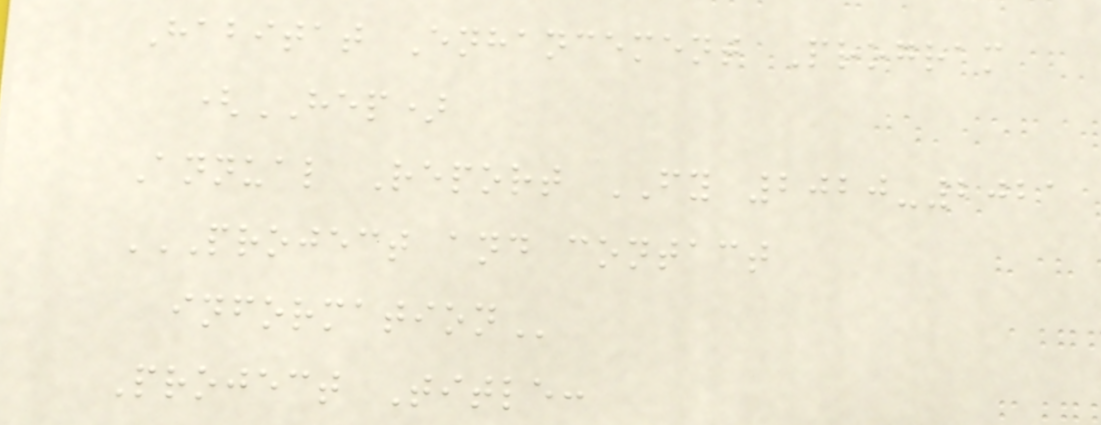Habitat Enhancement Program
(HEP)
Annual Report FY 2020-2021
PROJECT AND CONTACT
INFORMATION
Project Title:
